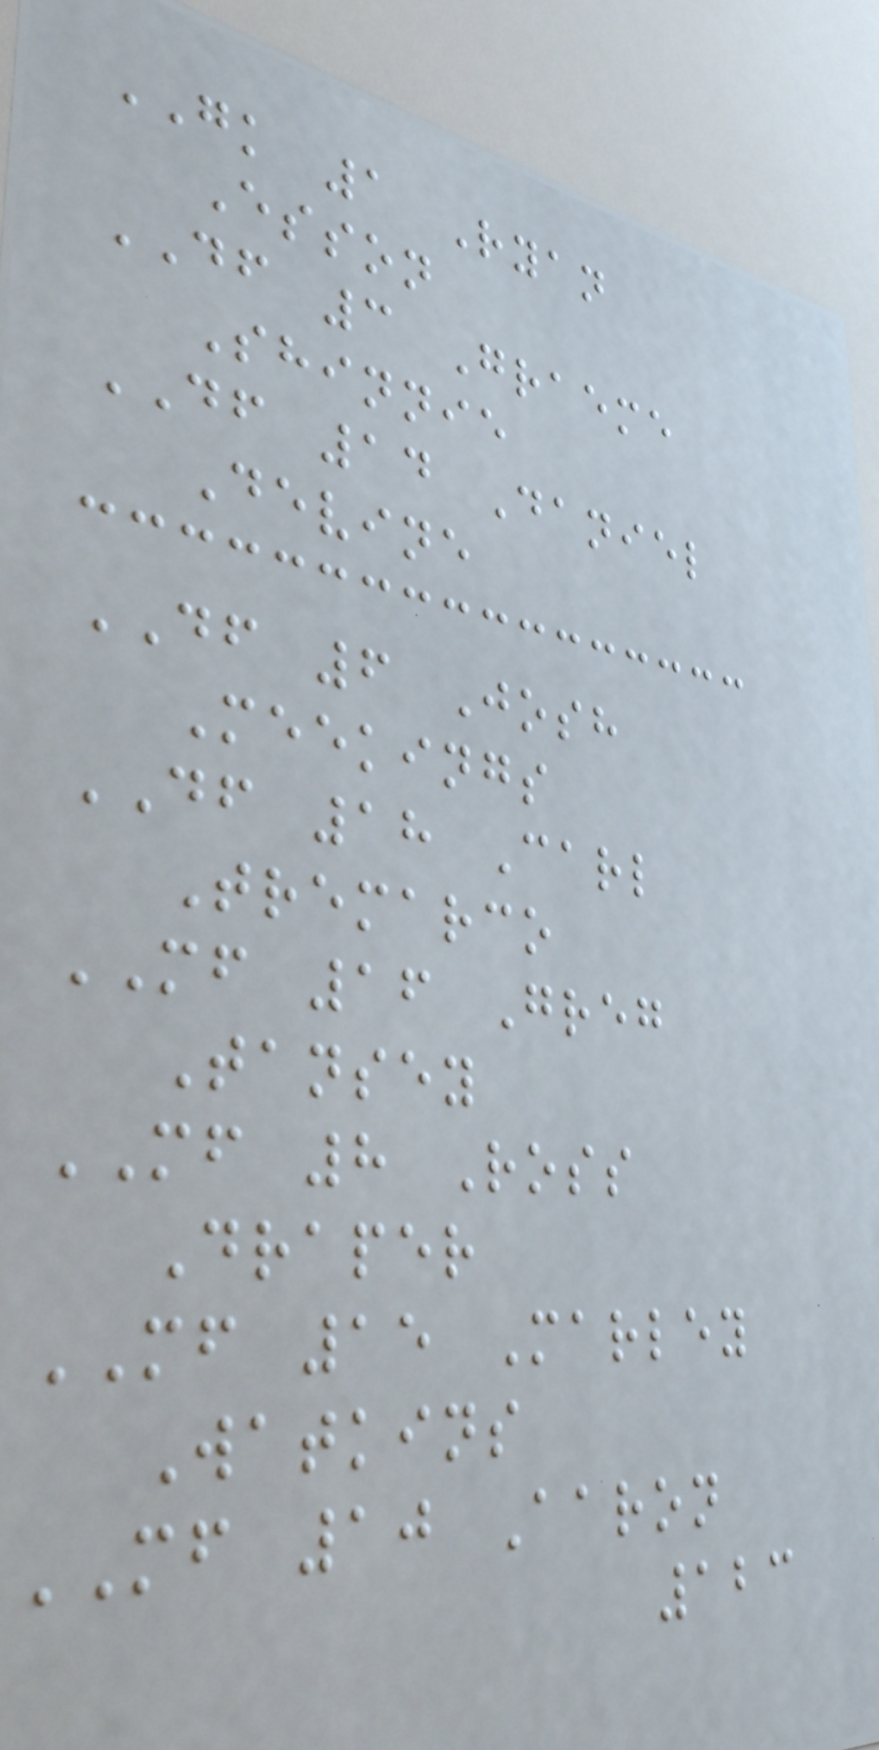GK 1 Ryan
Esson
DF 3 Graeme
Shinnie
DF 14 Daniel
Devine
DF 6 Josh
Meekings
DF 18 Carl
Tremarco
MF 16 Greg
Tansey
MF 8 Ross
Draper
MF 15 Marley
Watkins
MF 10 Aaron
123
